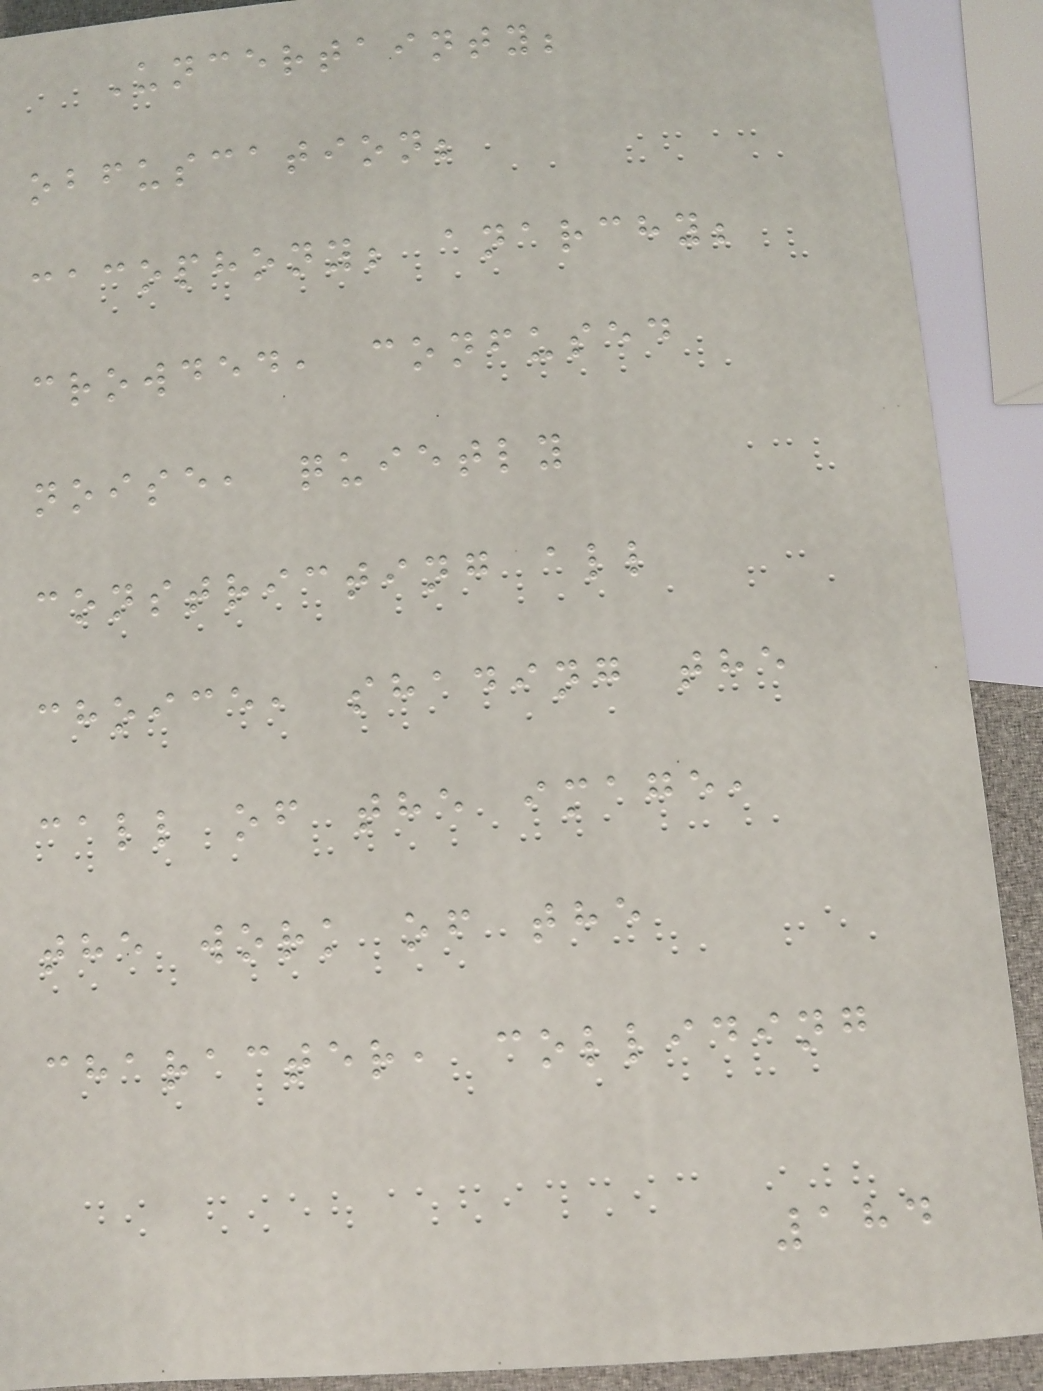Uncertainty;
obfuscation;
cacophony; anarchy;
crowded, confused
noise, quietly
constricting all
choice, shading the
call of the image,
the work of the
character, colliding
184
